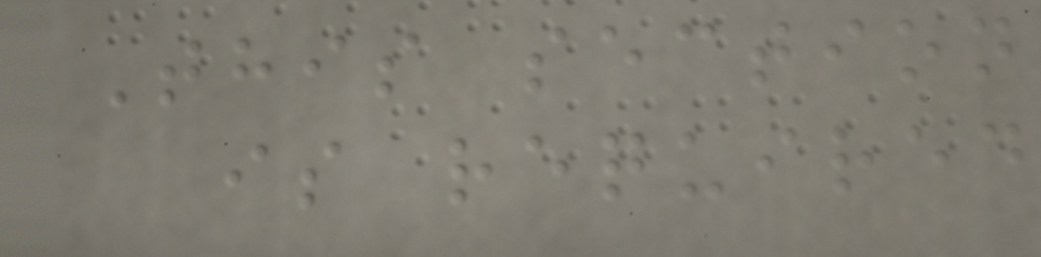This section
is required
